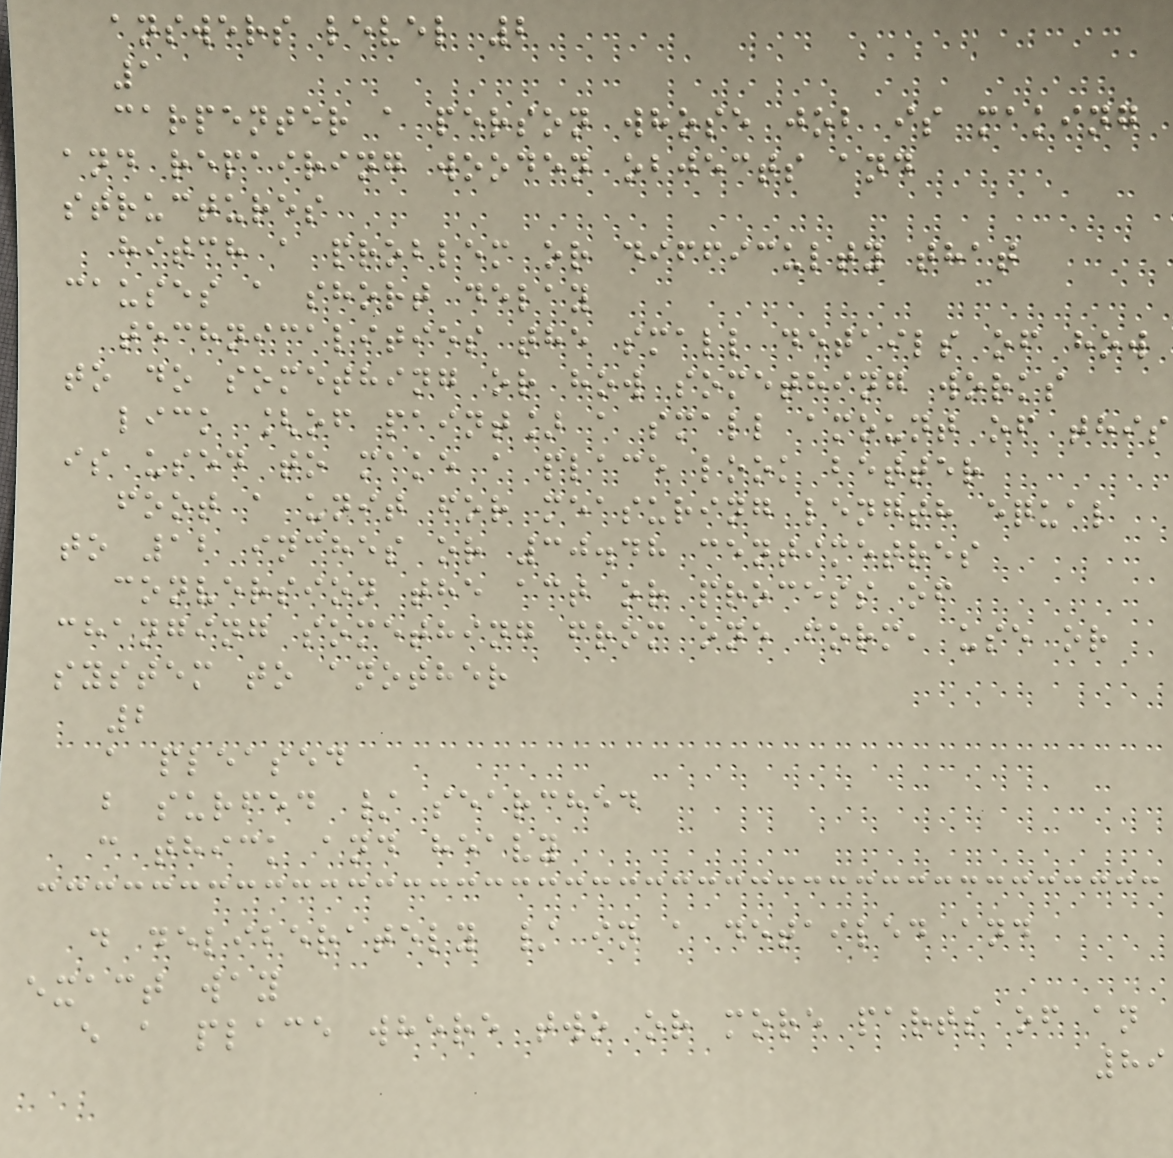answers level 2
1
carpenter a person whose job is making
and repairing wooden objects and
structures
hitch a problem or difficulty that
causes a short delay
technicalities the small details of how
to do something or how something works
lick [of paint] a small amount of this
is used to make a place look better
foot a unit for measuring length equal
to 12 inches or 30.48 centimetres
conversion the act or process of
changing something from one form, use or
system to another
2
a pleased
b surfed / searched
c thick and heavy
d deliberately / in a detailed and
exact way
e a place where two or more parts of an
89
